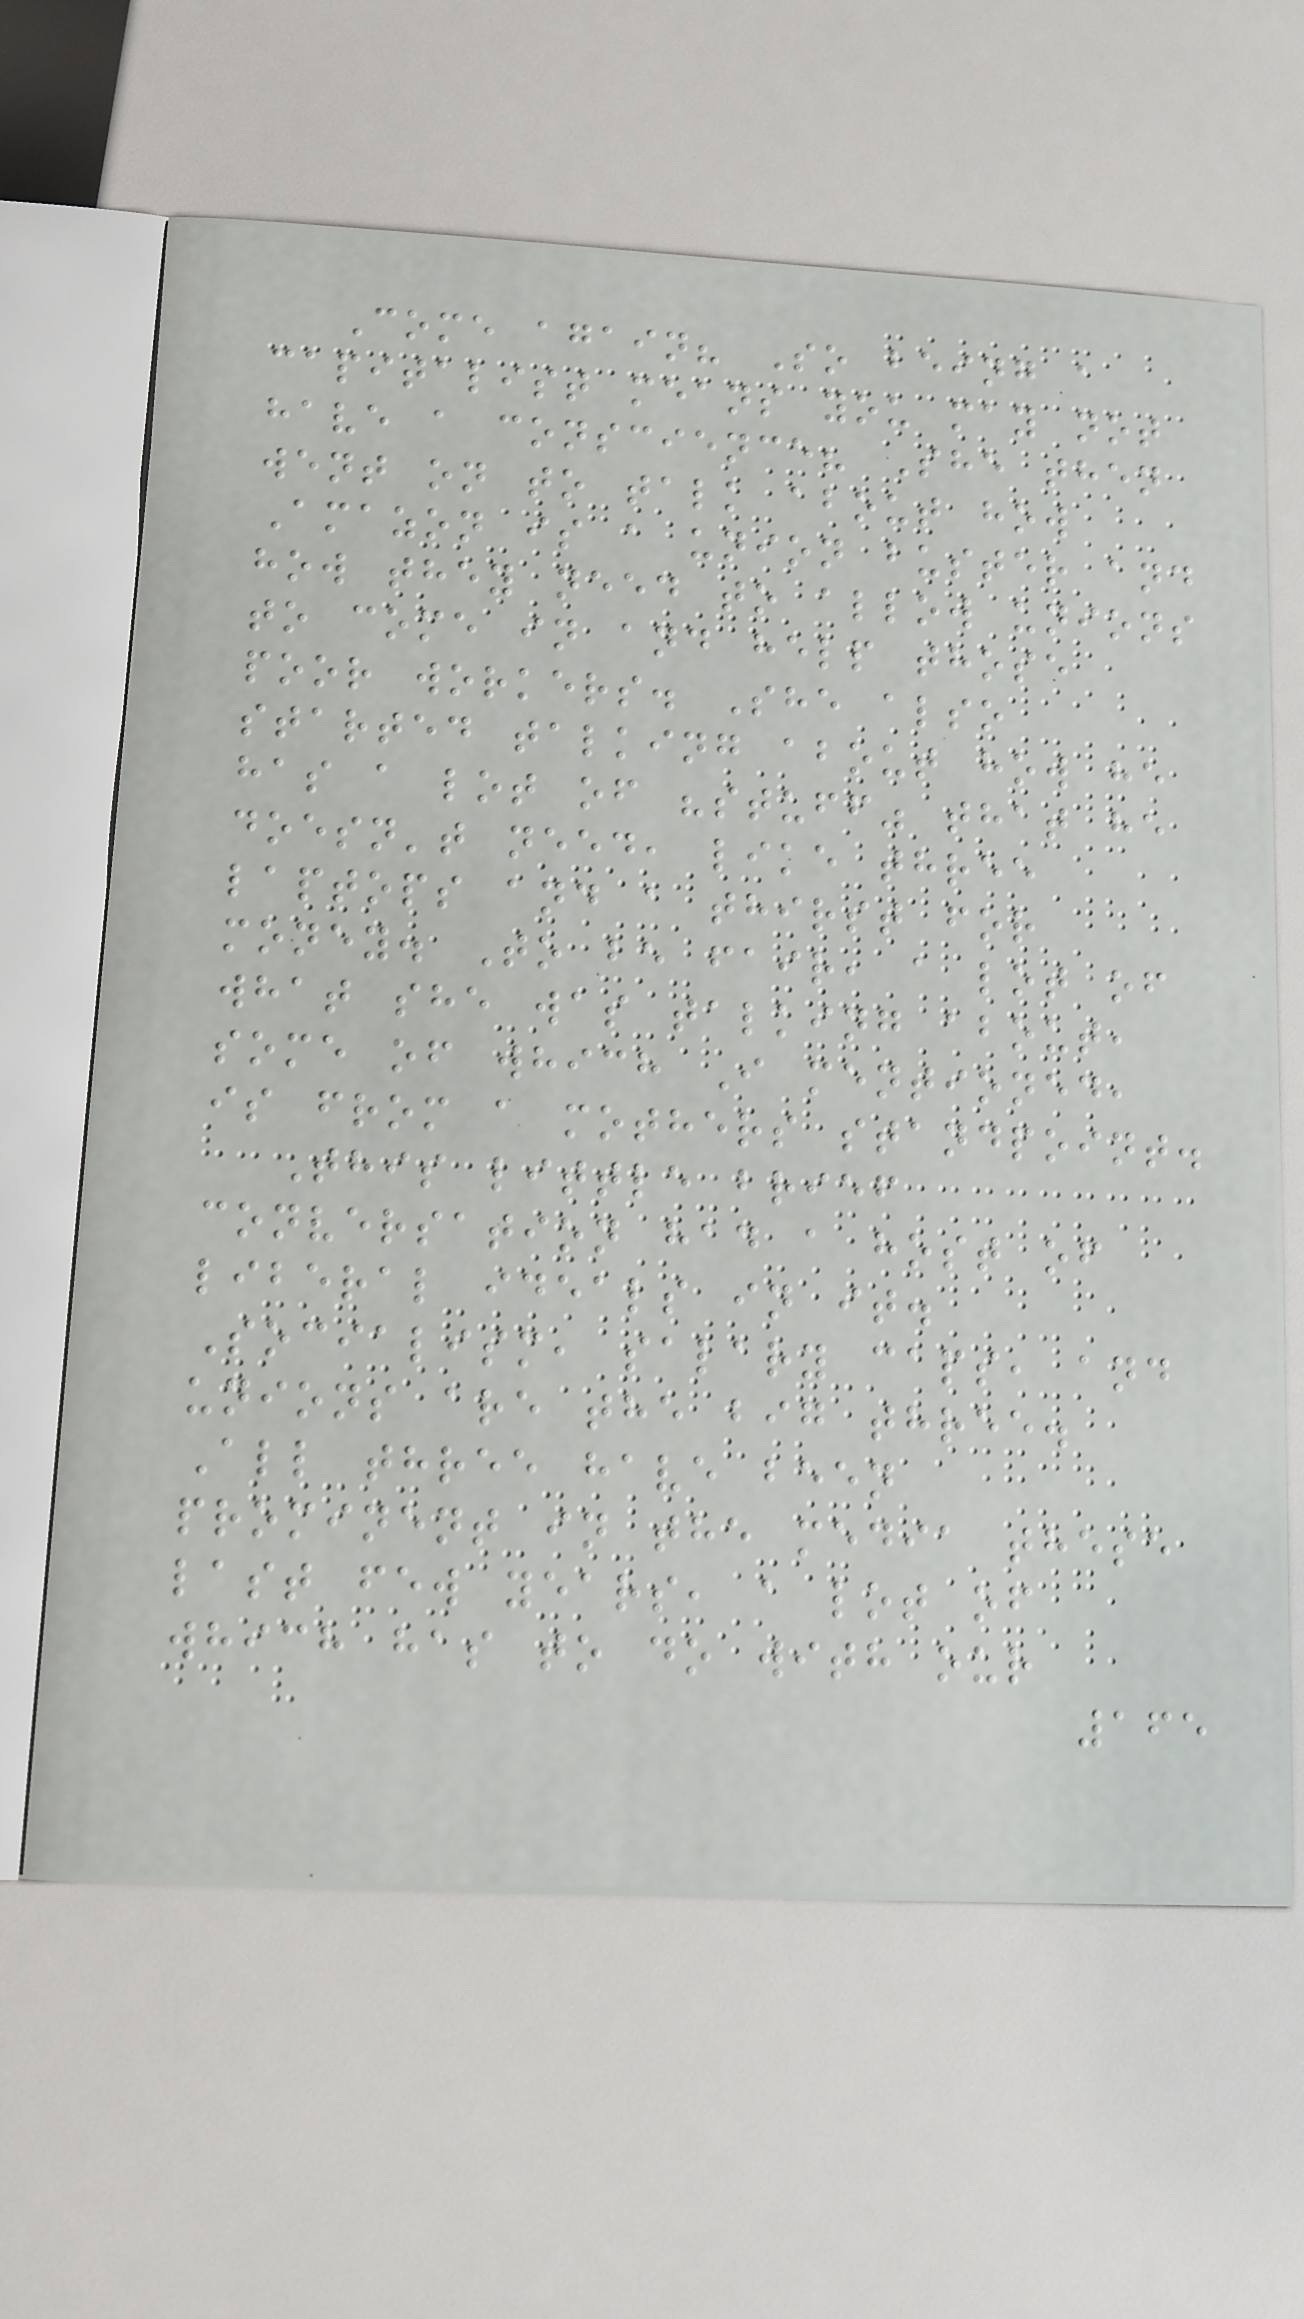Come again? So being a
capitalist means you may not
have a conscience? She then
went on to talk about how
Amazon is a union buster and
how they need to allow unions
to come in and help those
poor workers. She also
started talking about how he
has a lot of "stuff" that he
doesn't need, like three
laptops and a thirst for
money. To be fair, a lot of
what she was talking about,
some of which I mentioned,
is from a mothers standpoint.
This little brief
conversation had a host of
liberal ideals in it.
Socialism, salary caps, and
unions are the big three.
All three have been
prominent in the media these
last few years, a lot of
which has to do with our
165
